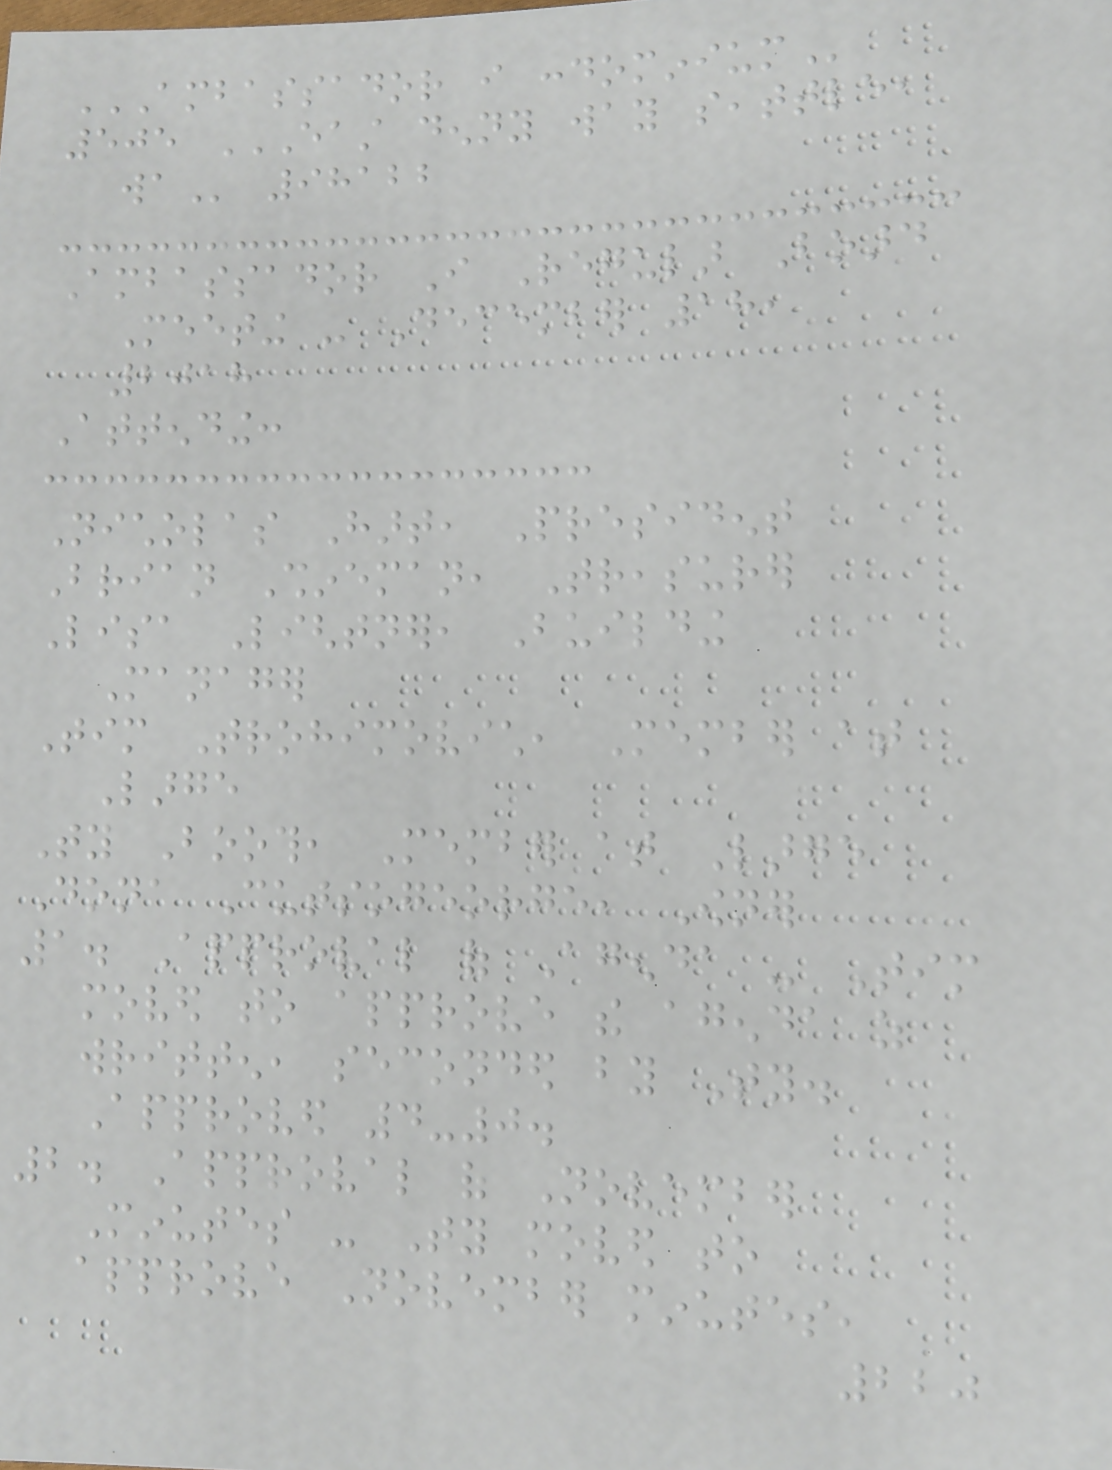AMBASSADOR I CONDOMINIUM
505 EAST DENNY WAY SEATTLE,
WA 98122
Ambassador I Regular Board
Meeting - December 18,
2018
Attending:
Nicholas Hart, President
Brian Shineman, Treasurer
Lisa Lightner, Building
Manager
Tim Trohimovich, Member at
Large
Ty Booth, Member at Large
Dona Cutsogeorge, Owner
1. Approval of Agenda - Tim
moved to approve the agenda as
written, seconded by Ty.
Approved 4-0.
2. Approval of November
Minutes - Ty moved to
approve November minutes,
220
